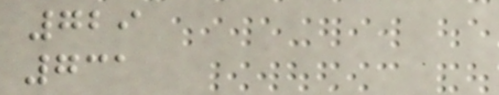729
731
